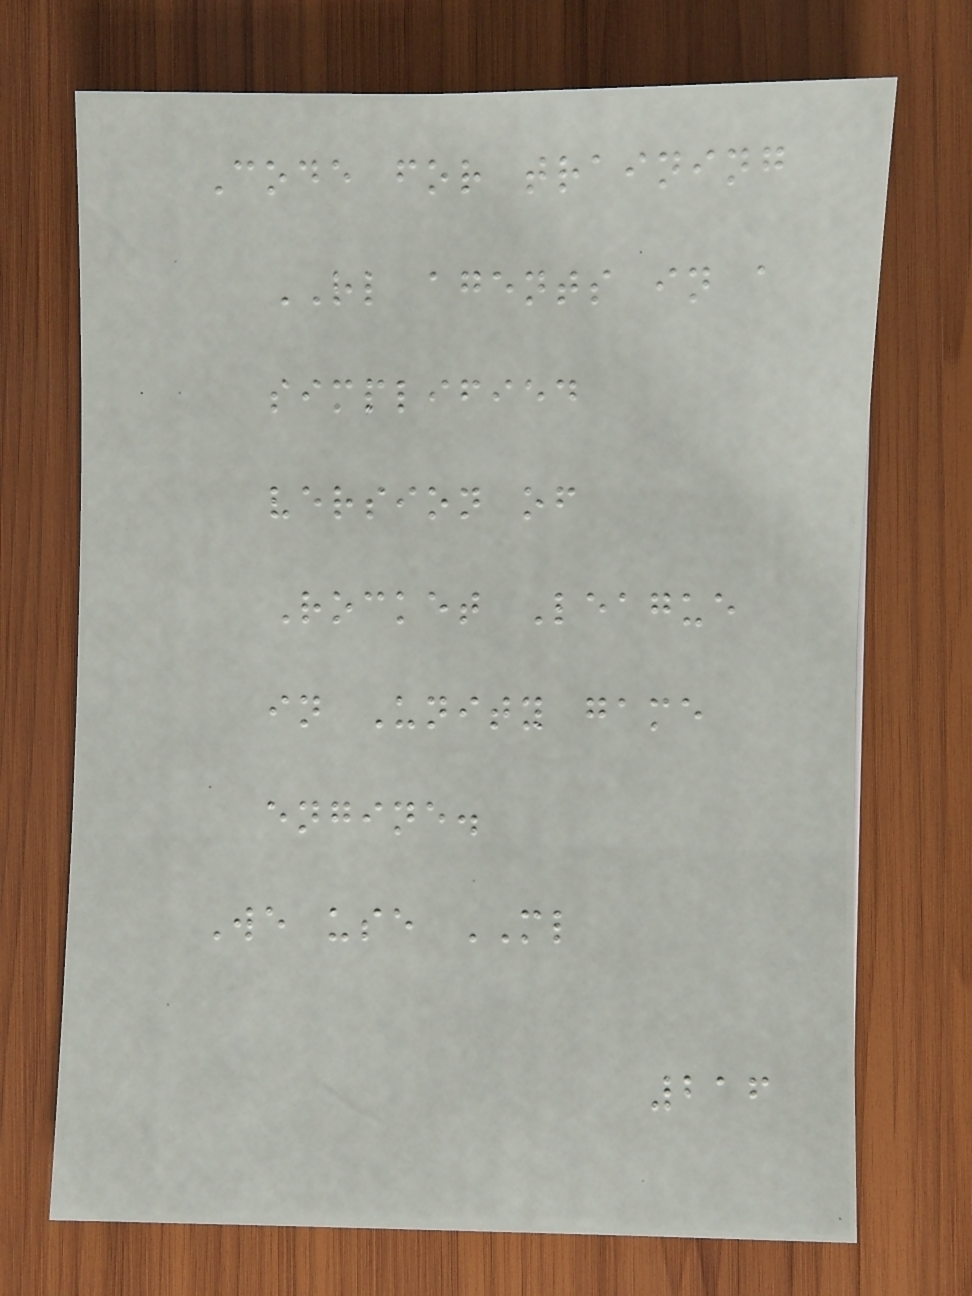Code for training
RL agents in a
simplified
version of
Rocket League
in Unity game
engine.
We use ML
216
